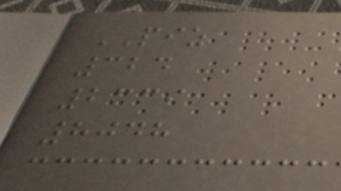PIZ
324
2339
8048
